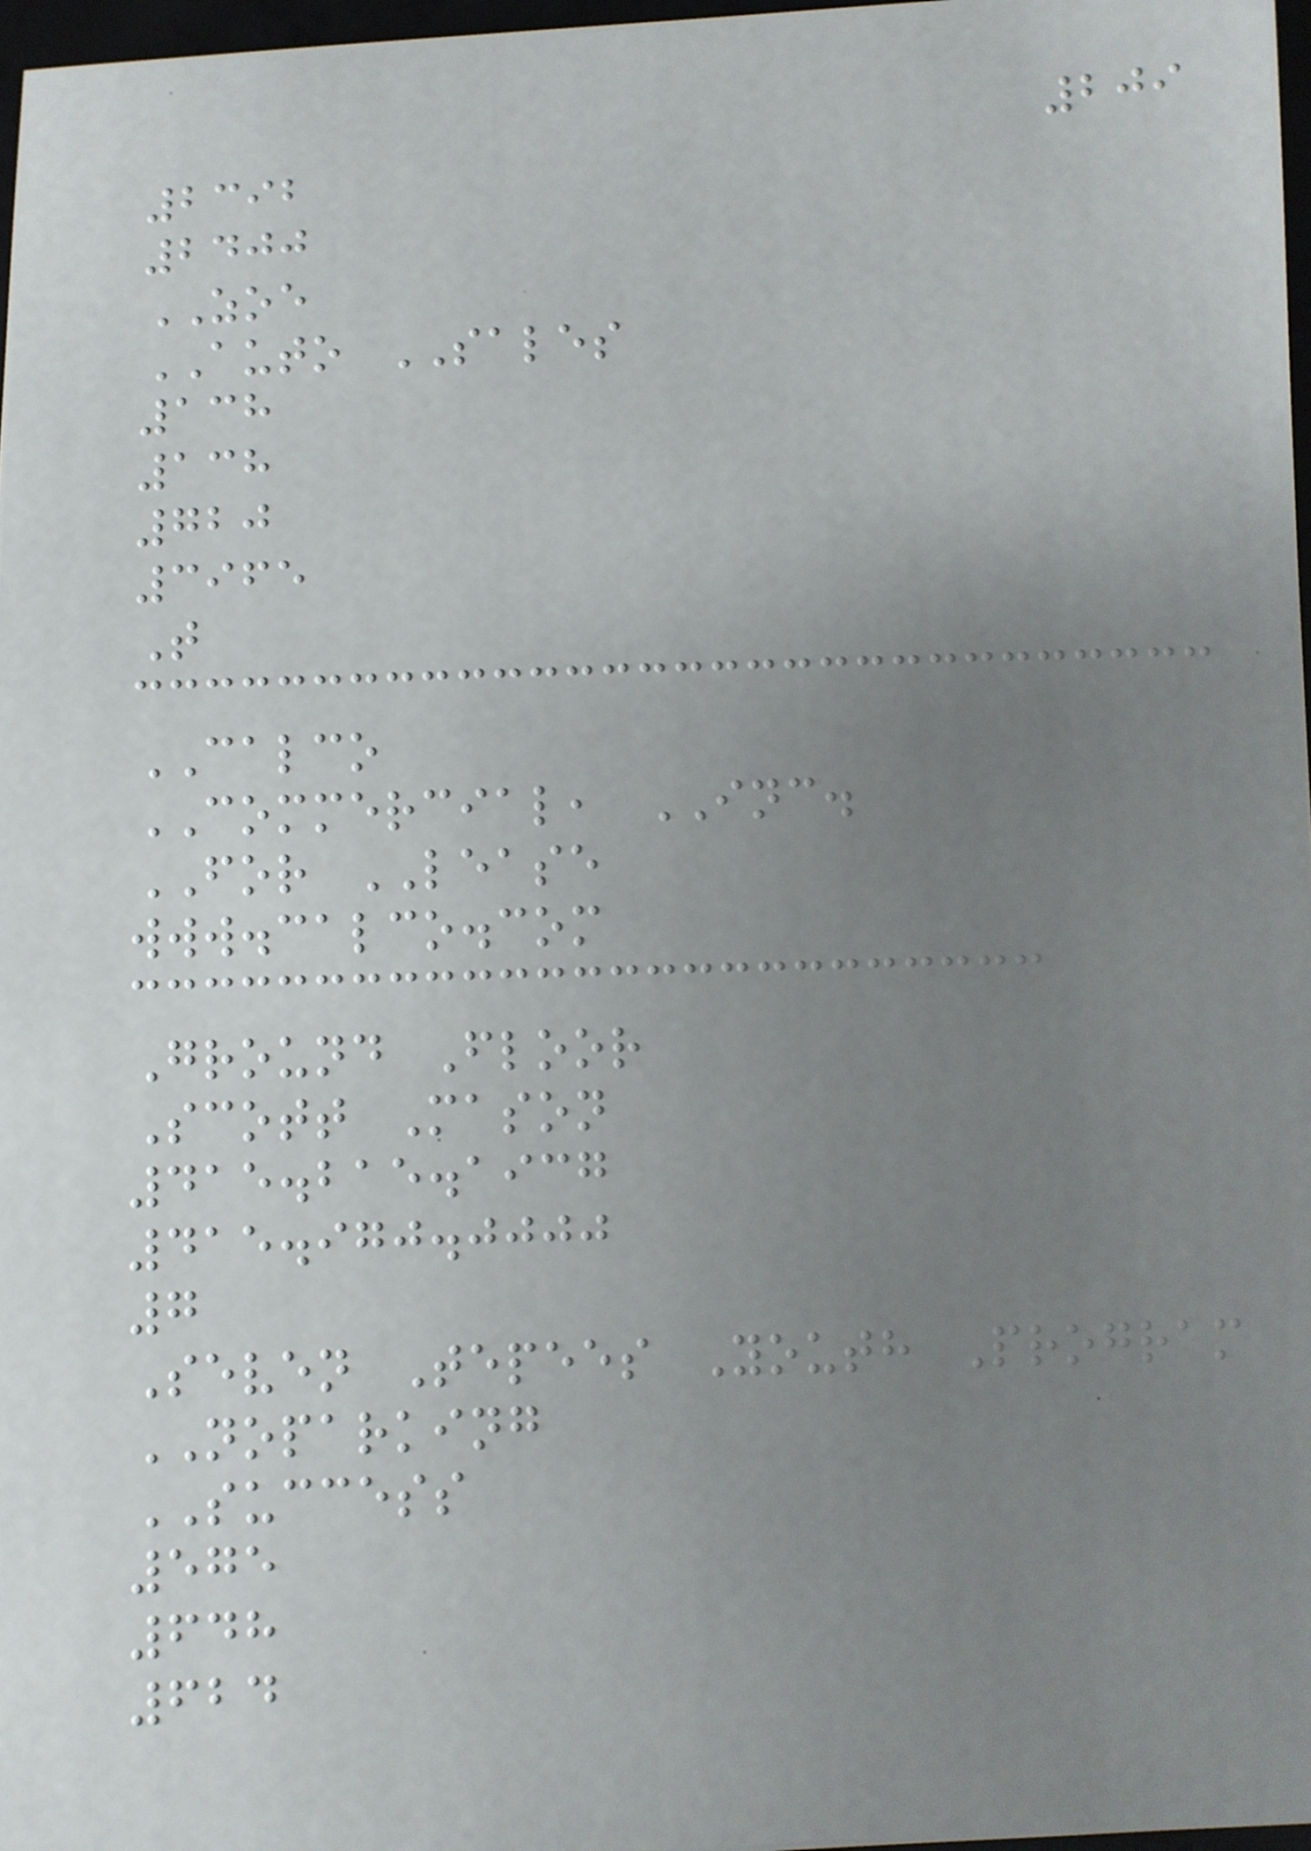209
2392
2400
ZOE
AUTO SALES
138
138
720
3965
T
CALCO
COMMERCIAL, INC.
FOR LEASE
www.calco.com
Ground Floor
Scott Mason
415.215.1937
415.970.0000
7
Seven Tepees Youth Program
NOPARKING
SUCCESS
575
648
624
